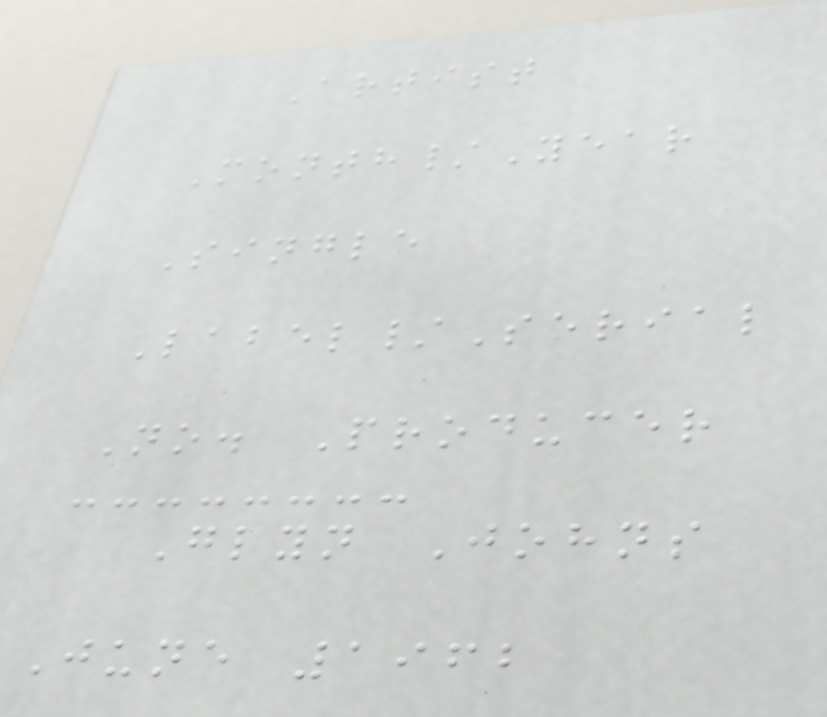Artist
Month/Year
Single
Label/Serial
No. Producer
Glyn Johns
June 1962
